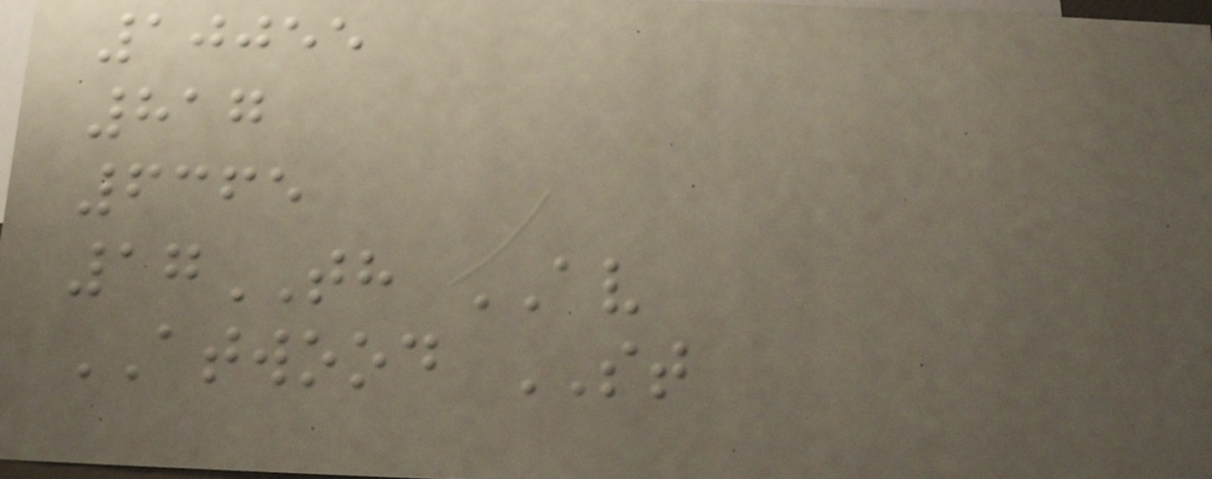10055
817
6365
17TH AV
ATWOOD ST
